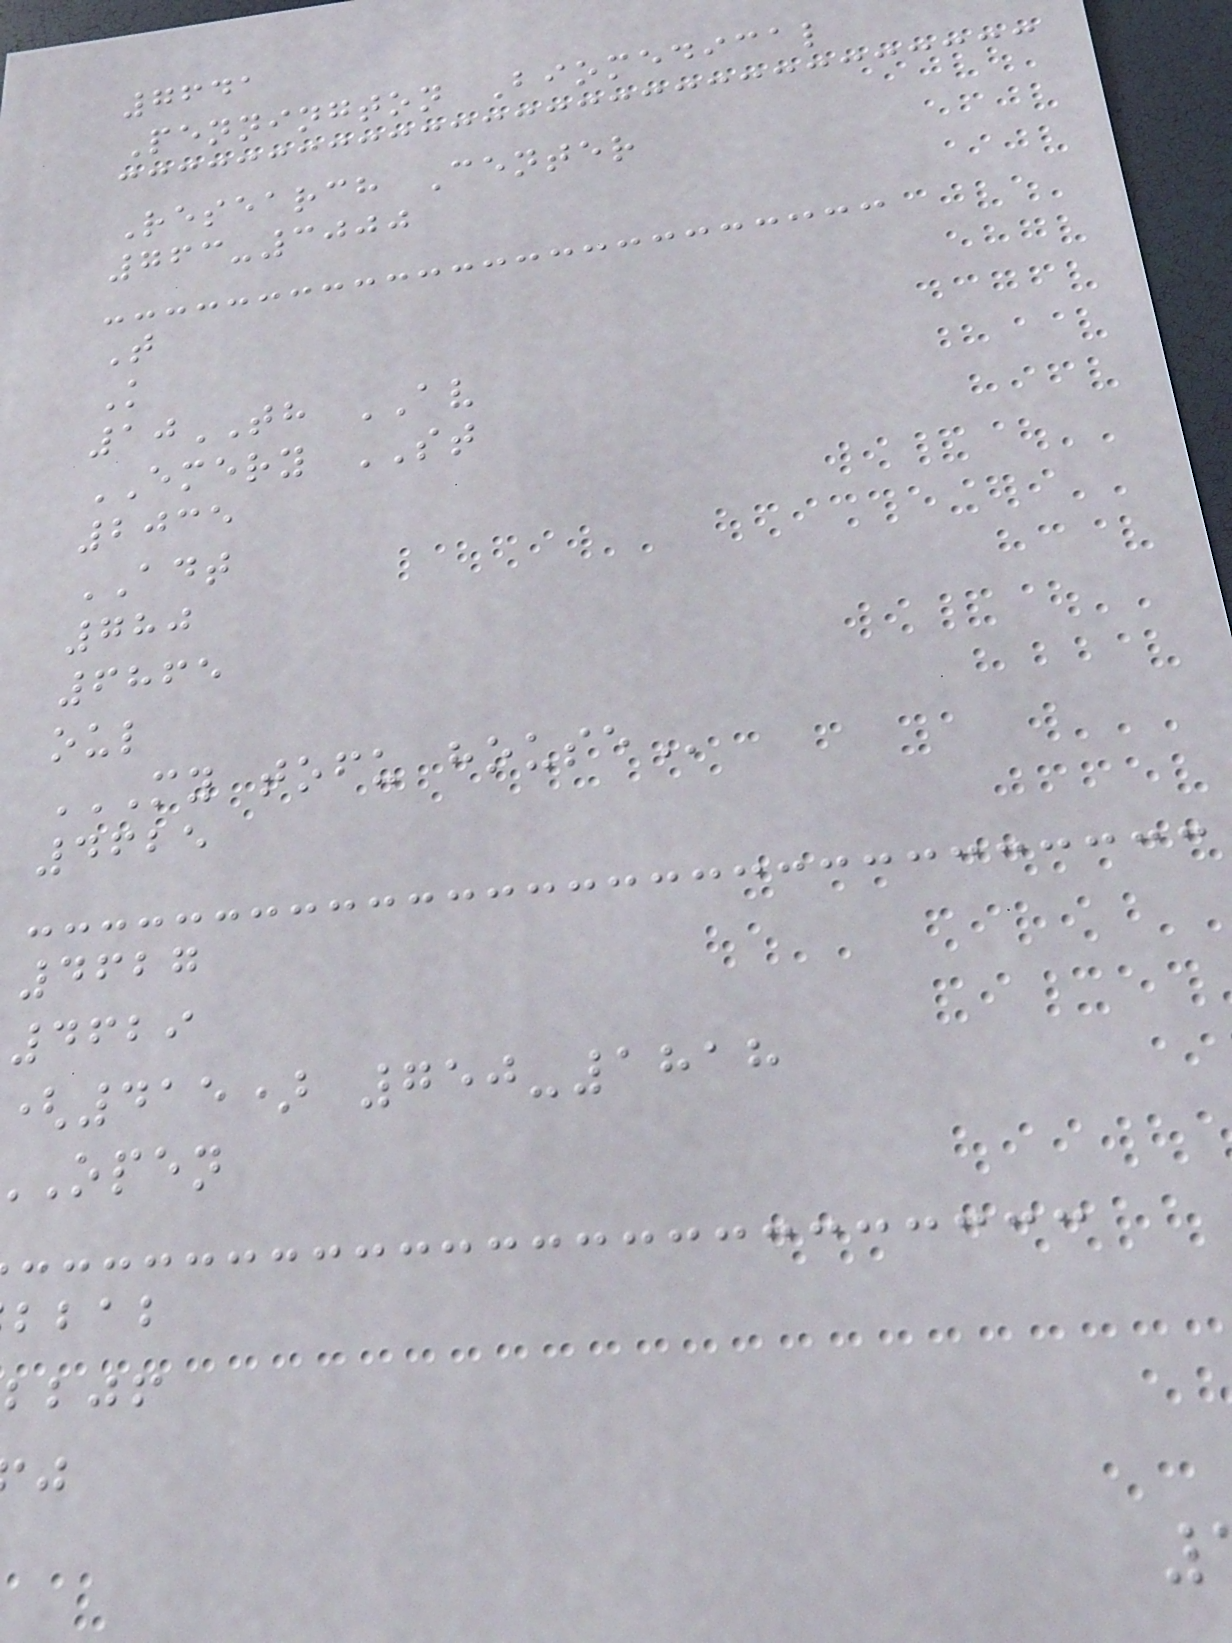7641
Pennington Biomedical
Research Center
763-3000
T
K
10TH AV
EMERY ST
2035
ADT
780
6865
oul
MY TOFU HOUSE
4625
4627
4629
(415) 750-1818
open
bbab
bbjf
